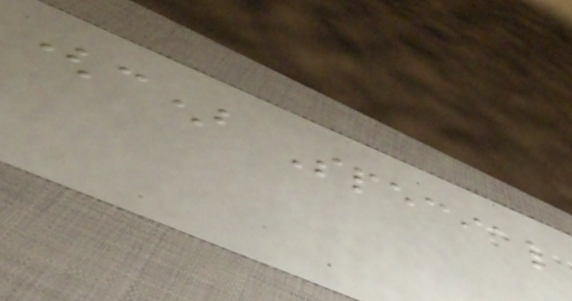(c) Special
